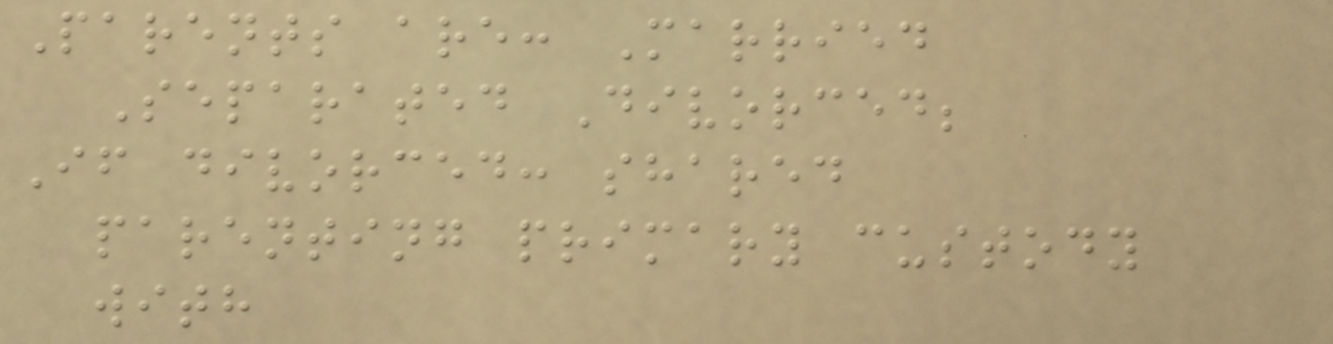Parents are: Married
Separated Divorced;
If divorced: shared
parenting primary custody
with
